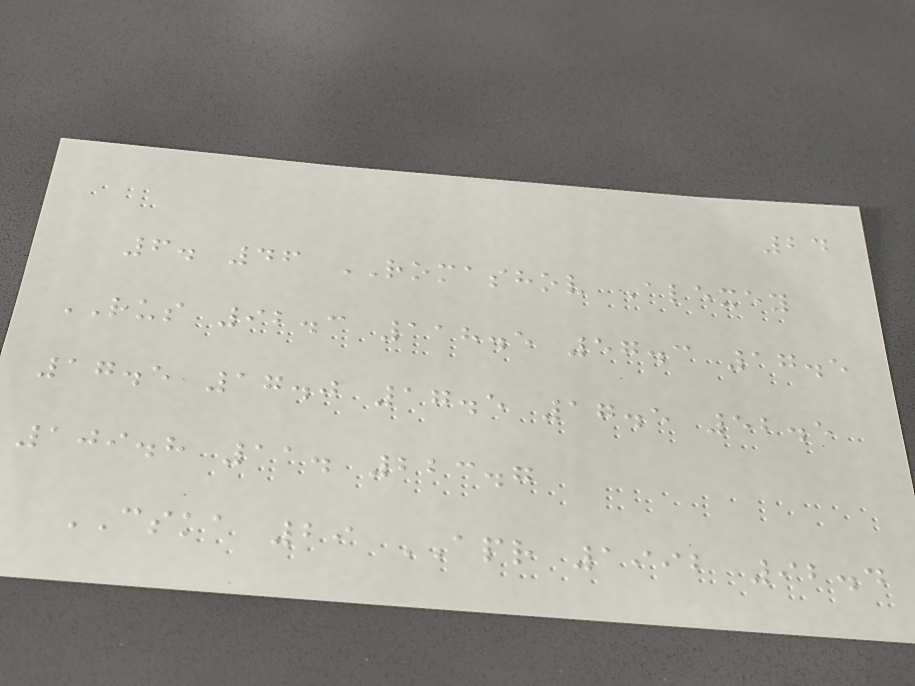24
6. 46 ROMASHOV Alexey
RUS 92.3 118.5 57.3 17.5
17.5 17.0 17.5 17.5 52.5
109.8 11. 223.7
CSKA 29 APR 1992 92.4
